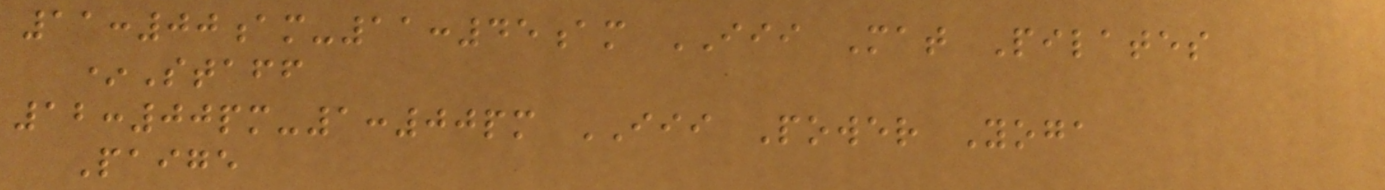11:00am-11:45am III Mat Pilates
*Staff
12:00pm-1:00pm III Power Yoga
Paige
